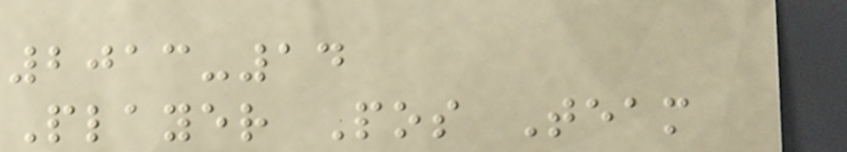2013-14
Player Pos Team
